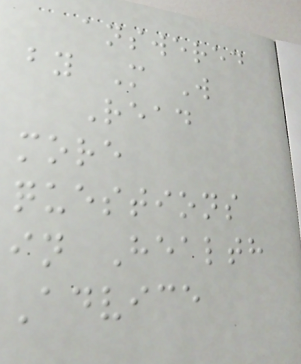answered
by M W
Read
more
questions
in Health
Advice
